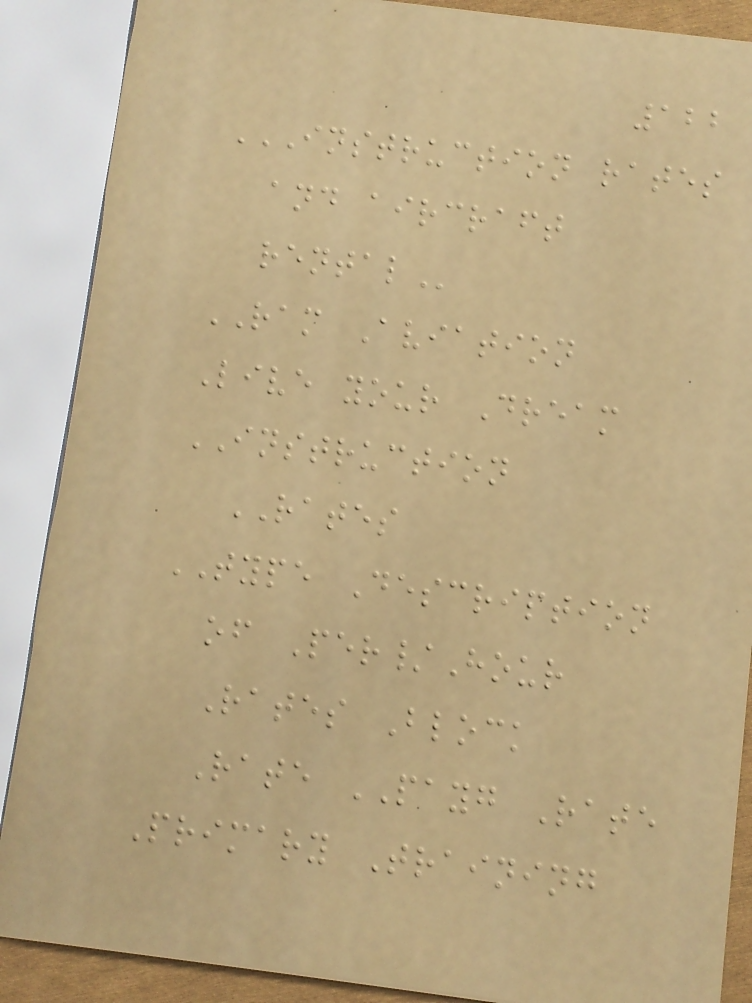122
INSTRUCTION RATES
AND AIRCRAFT
RENTAL
RAM Aviation
Live your Dream
INSTRUCTION
RATES
TYPE Description
of Per/Hour
Rates Block
Rate PAYG Rate
Primary Training
